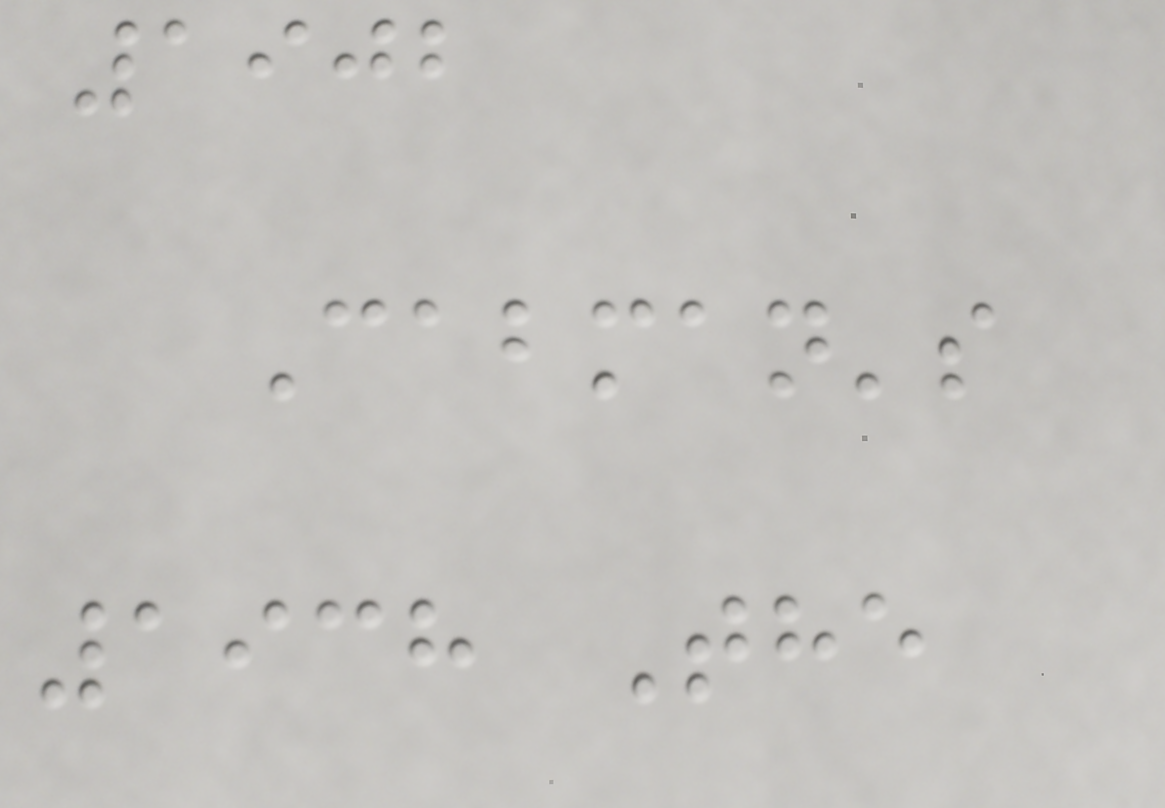1902
Cabman's
1938 The
